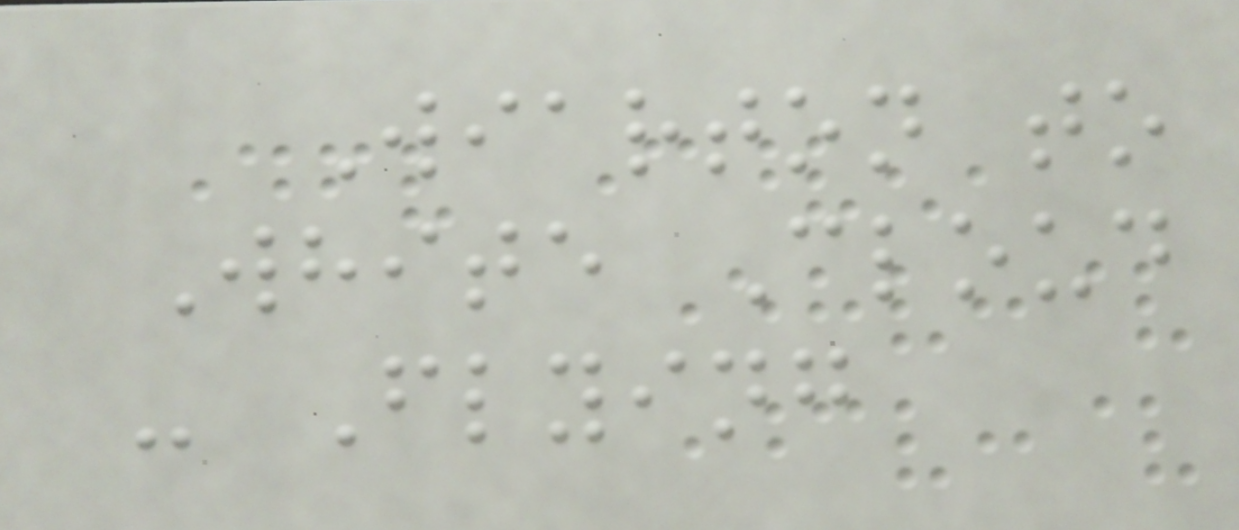Wiarton to
White Cloud
- Flying
